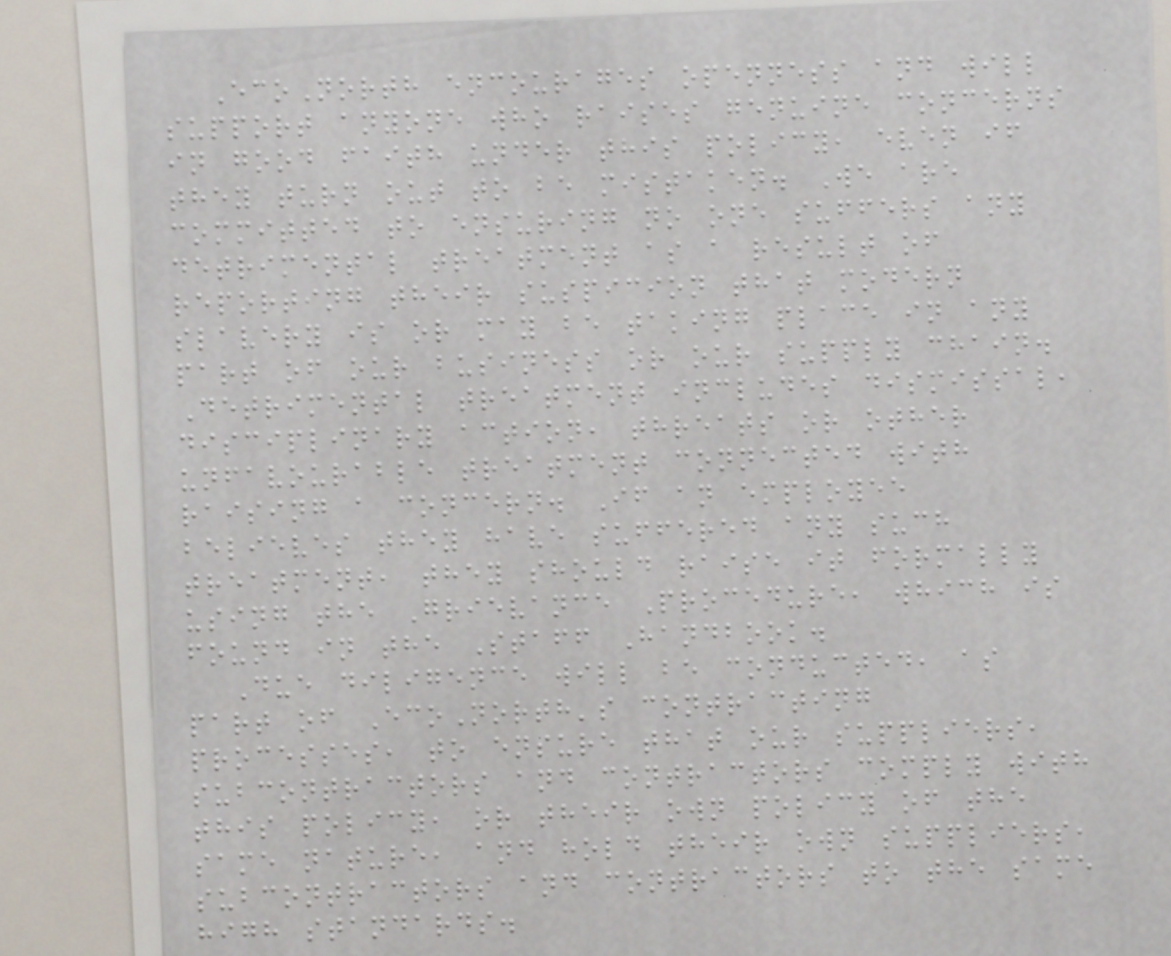EcoNorth encourages openness and will
support anyone who raises genuine concerns
in good faith under this policy, even if
they turn out to be mistaken. We are
committed to ensuring no one suffers any
detrimental treatment as a result of
reporting their suspicion that modern
slavery is or may be taking place in any
part of our business or our supply chain.
Detrimental treatment includes dismissal,
disciplinary action, threats or other
unfavourable treatment connected with
raising a concern. If an employee
believes they have suffered any such
treatment, they should raise it formally
using the Grievance Procedure, which is
found in the Staff Handbook.
Due diligence will be conducted, as
part of EcoNorth's contracting
processes, to ensure that our suppliers,
subcontractors and contractors comply with
this policy, or their own policy of the
same nature, and hold their own suppliers,
subcontractors and contractors to the same
high standards.
